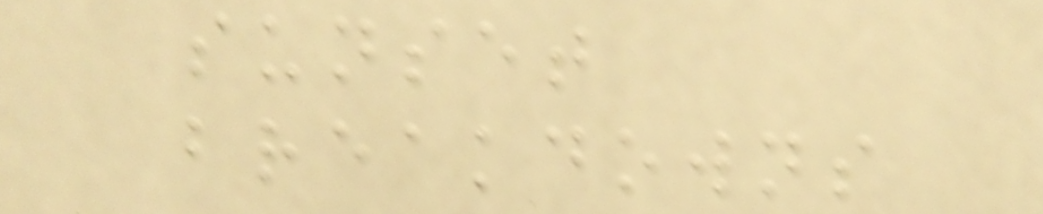sunset
breakdowns
